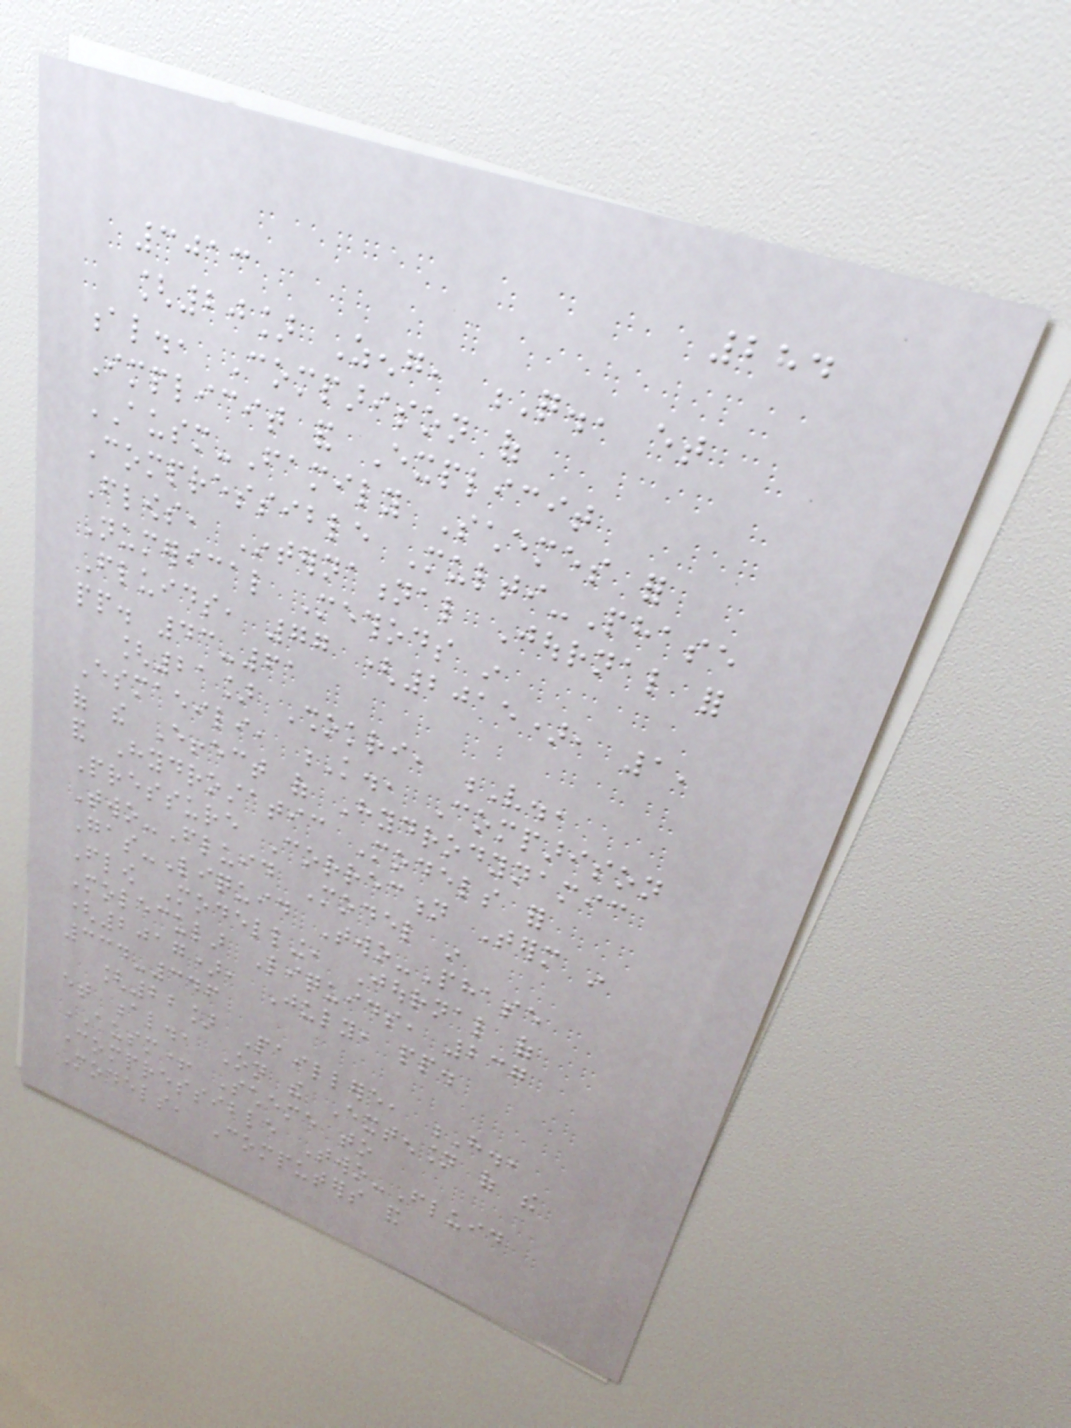284
3013
[20] Zeng, Q., et
al., Comparison of
Implicit and Explicit
AUSM-Family Schemes for
Compressible Multi-Phase
Flows, International Journal for
Numerical Methods in
Fluids, 77 (2015), 1,
pp. 43-61
[21] Shokri, V.,
Esmaeili, K., Comparison
of the Effect of Hydrodynamic
and Hydrostatic Models for
Pressure Correction Term in
Two-Fluid Model in
Gas-Liquid Two-Phase
Flow Modelling, Journal of
Molecular Liquids, 237
(2017), July, pp.
334-346
[22] Paillere, H.,
et al., On the Extension of the
AUSM+ Scheme to
Compressible Two-Fluid
Models, Computers and
